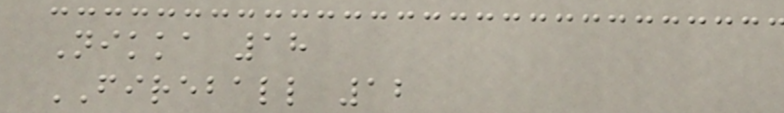Nikka 18
FIREBALL 12
